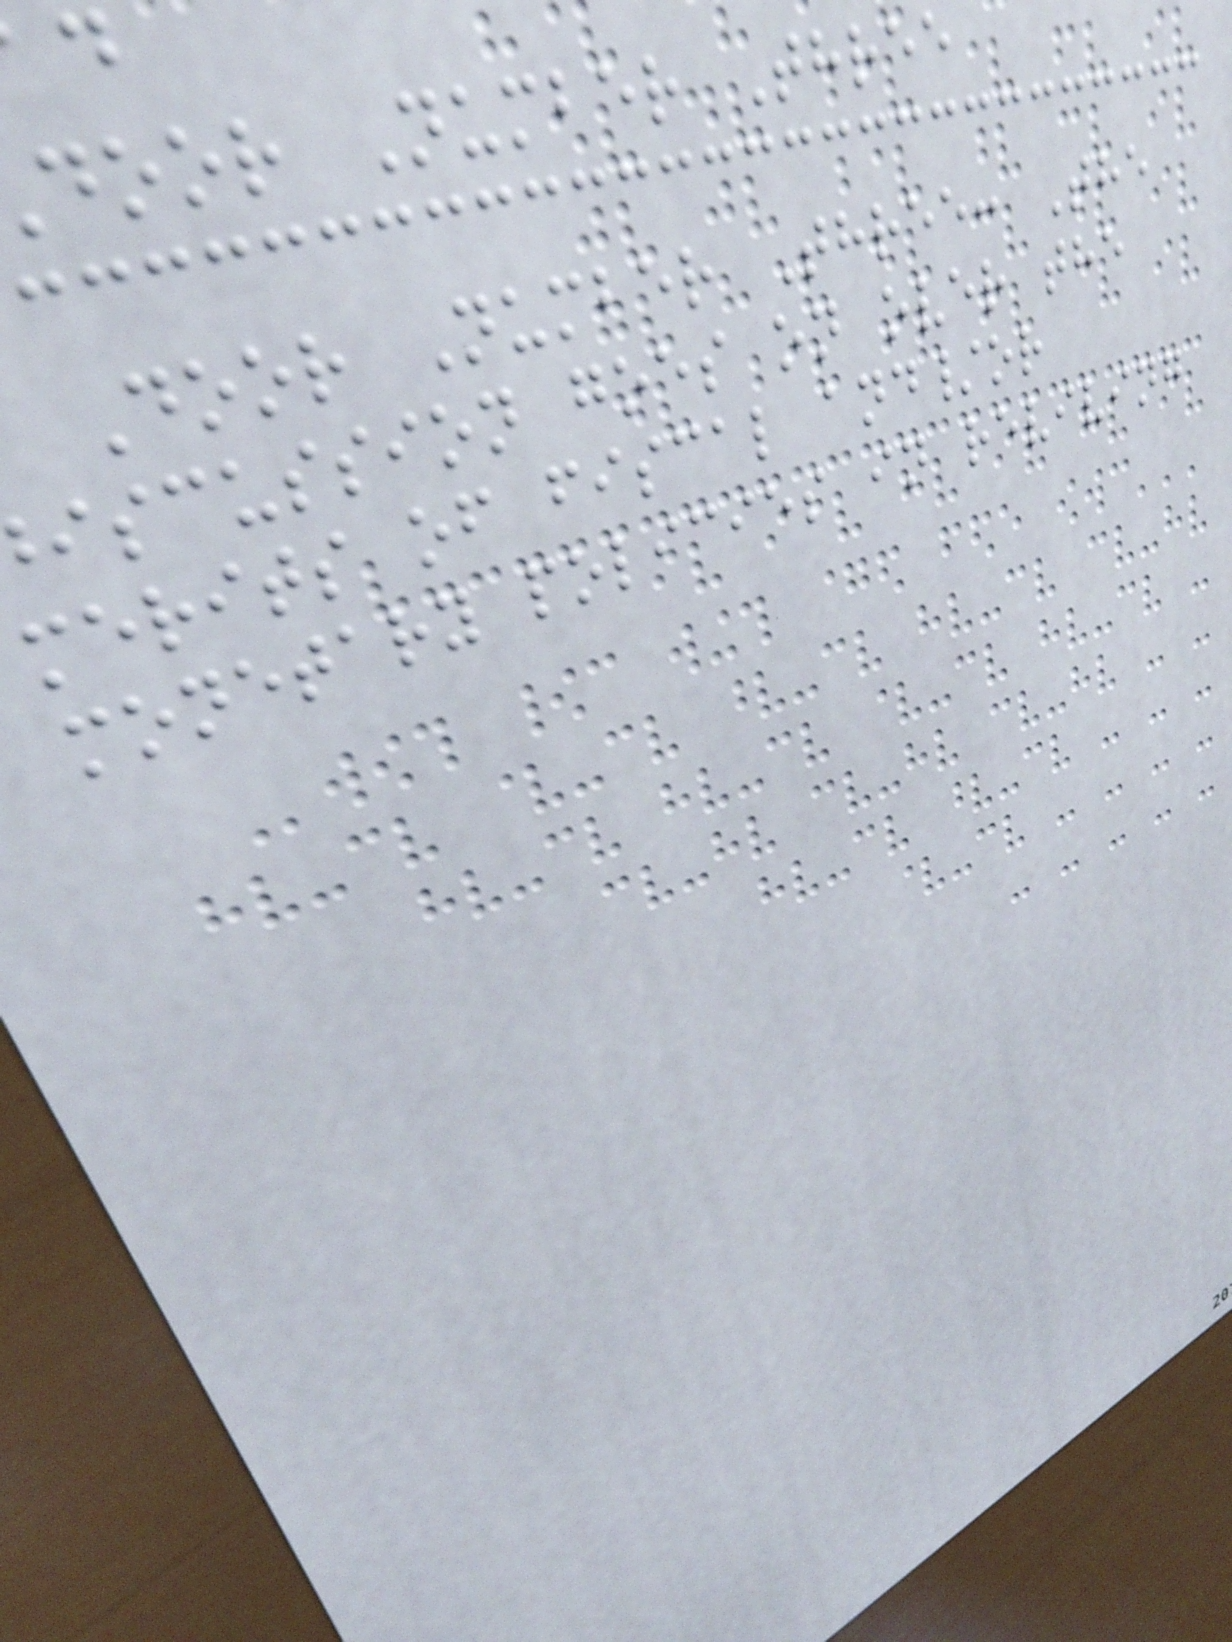door Number Three
Door Number Three: The
iscussion goes on over the
merits of fiscal and/or
monetary policies in reviving
